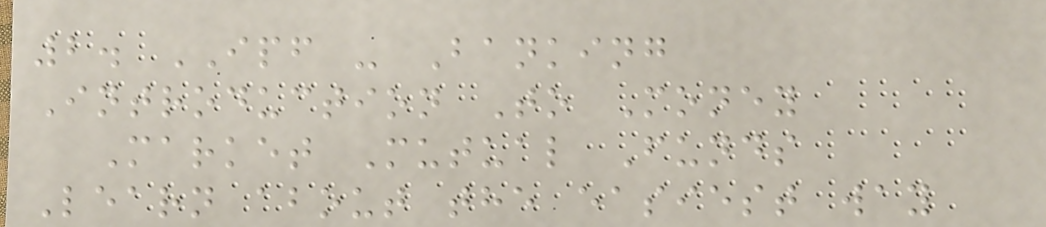2. IPF - Banking
Introduction To Money
Market Mutual Funds
Learn about the easiest way
